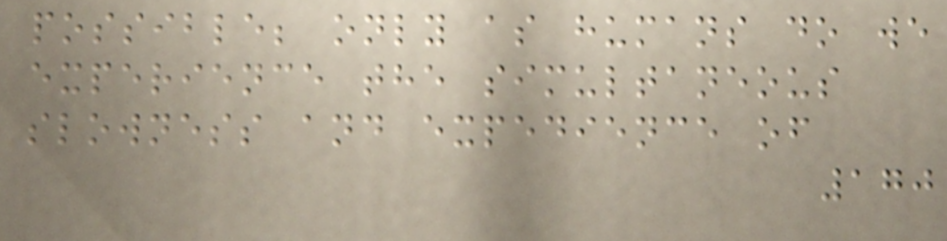possible; only as humans do we
experience the simultaneous
slowness and expedience of
170
